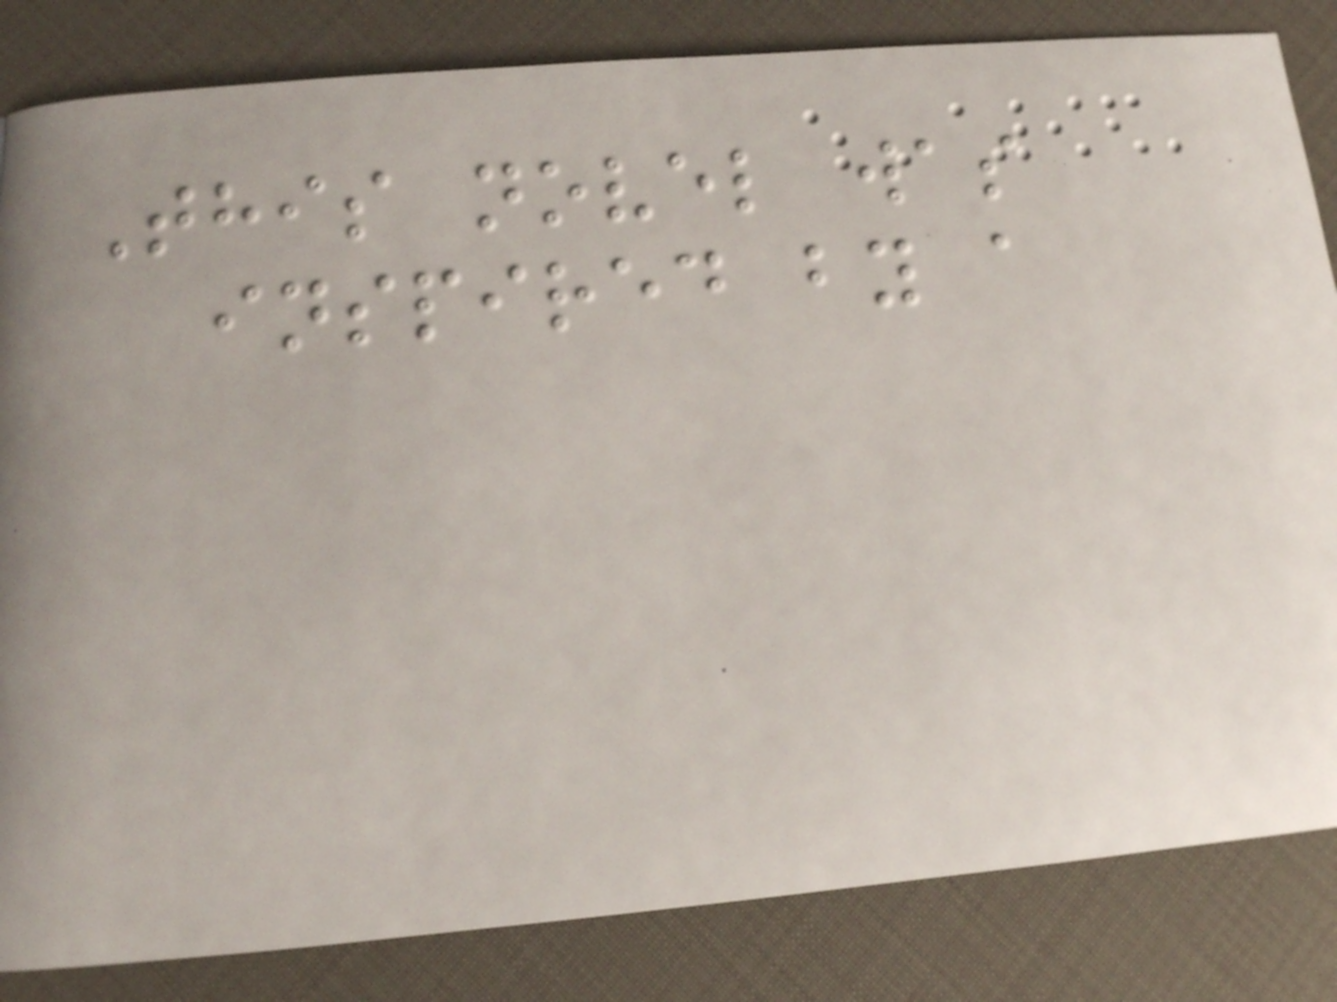This novel was
inspired by a
